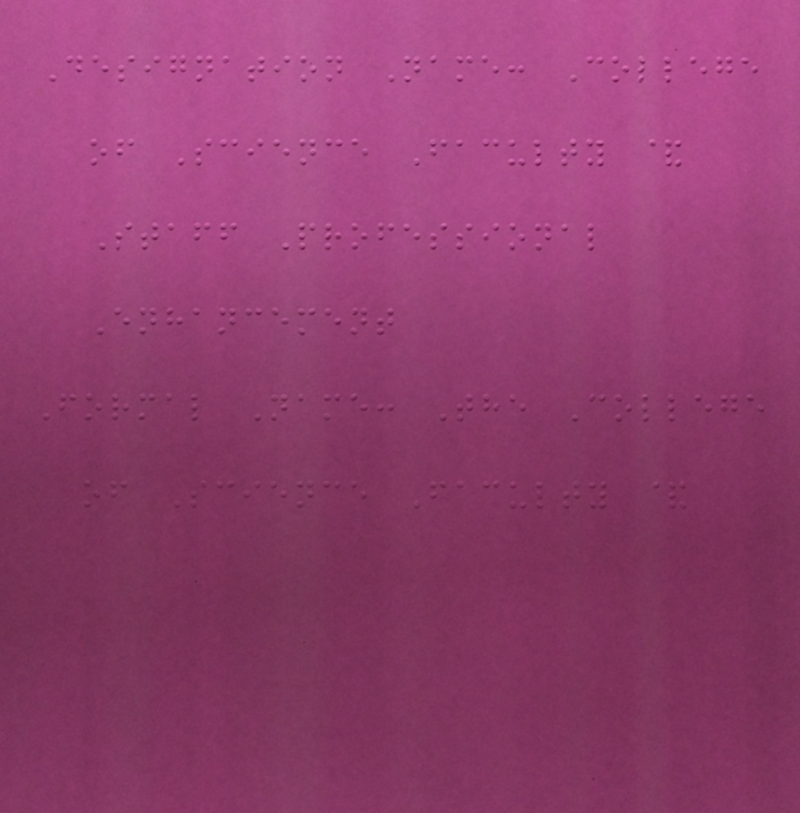Designation Name: College
of Science Faculty &
Staff Professional
Enhancement
Formal Name: The College
of Science Faculty &
